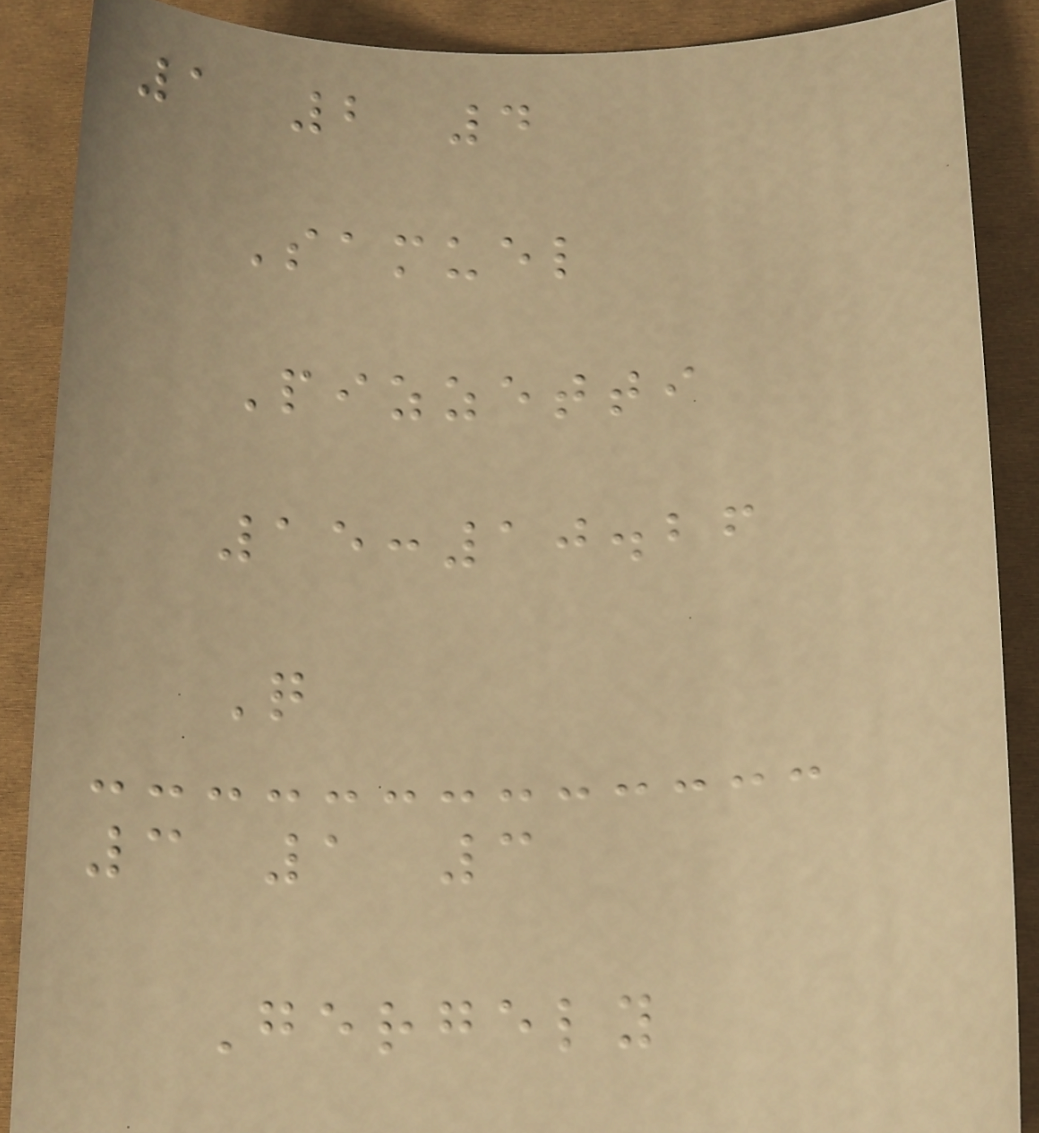1 2 4
Samuel
Pizzetti
15:10.26
Q
3 1 3
Gergely
